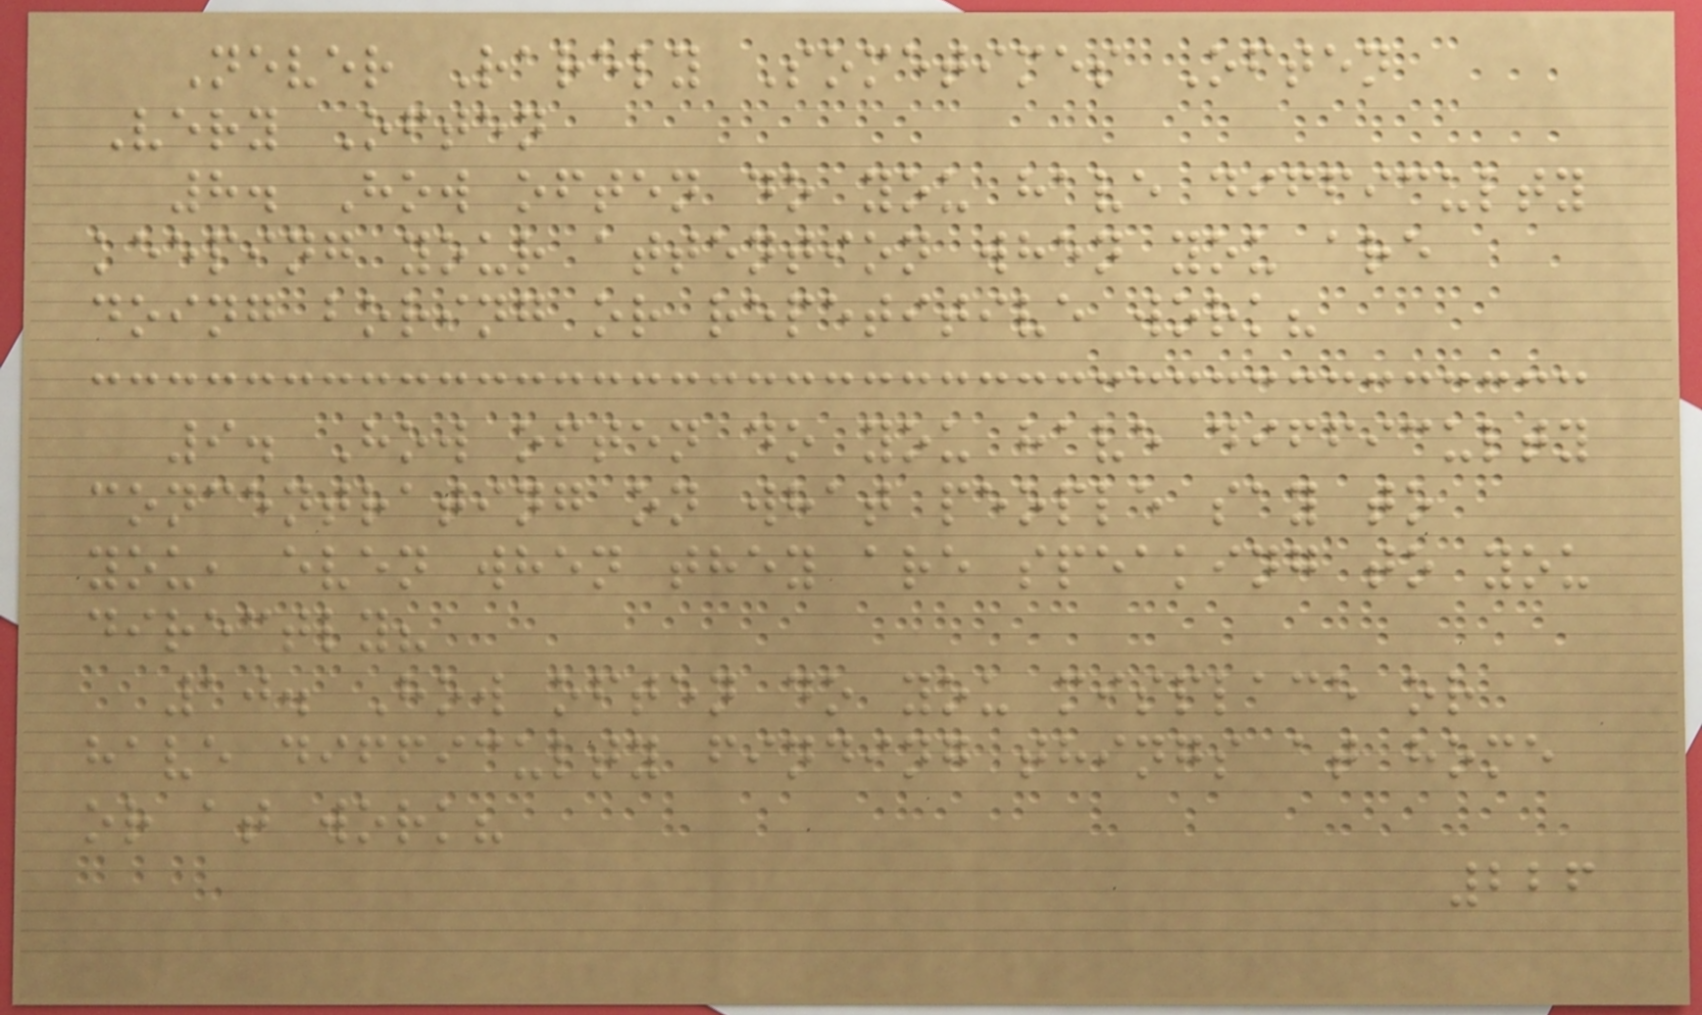Never Rarely Sometimes Often
Very Often
8. How often do you have difficulty
keeping your attention when you are
doing boring or repetitive work?
9. How often do you have difficulty
concentrating on what people say to
you, even when they are speaking to you
directly?
10. How often do you misplace or
have difficulty finding things at home
or at work?
226
